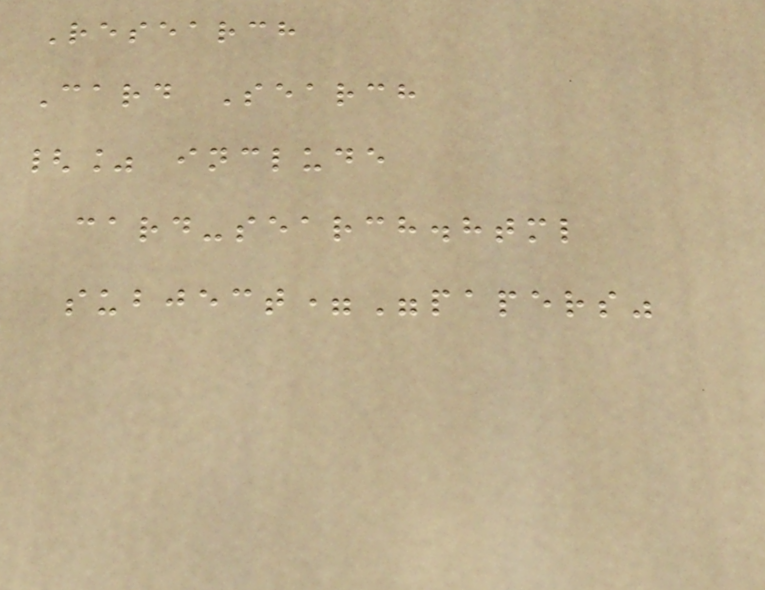Research
Card Search
{% include
card-search.html
subject="papers"
